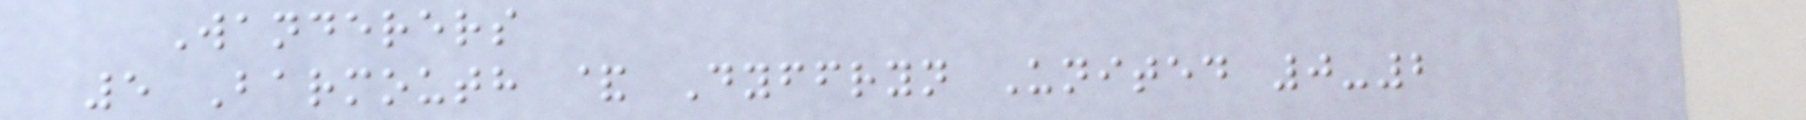Wanderers
5 Barmouth & Dyffryn United 0-2
